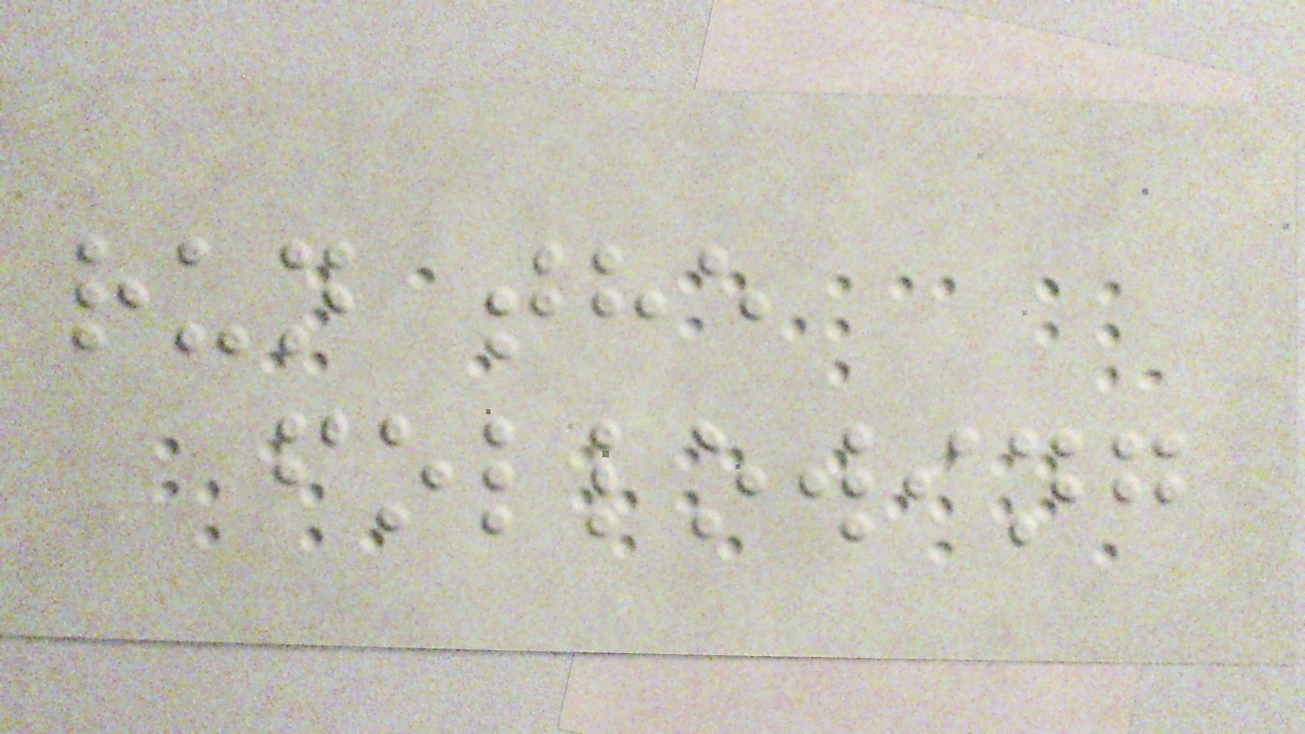run the
following
